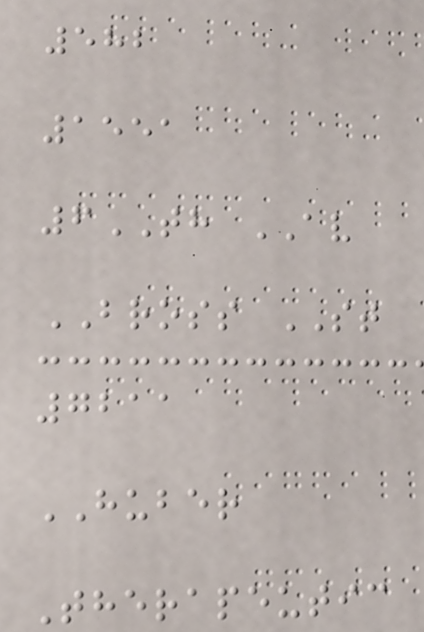582
1551
6TH AV
BROSS ST
7211
HUBER
Therapeutic
